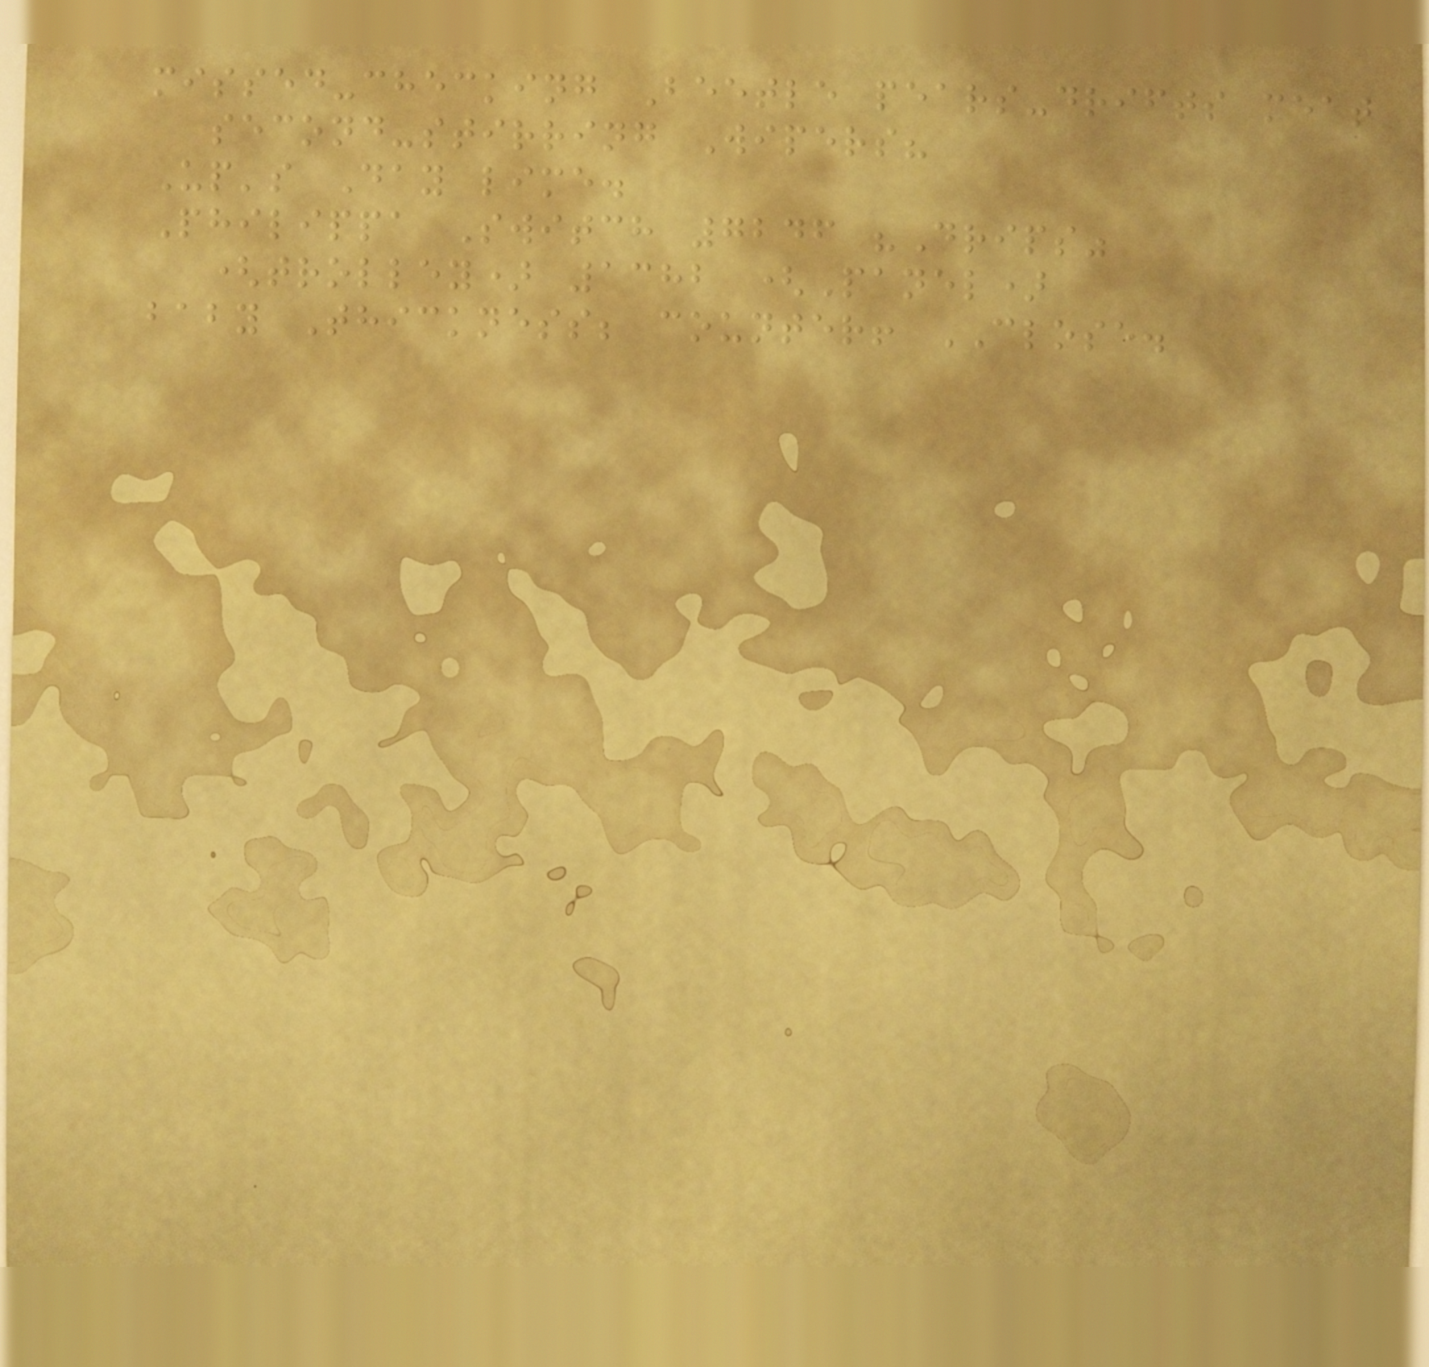missed-checking Beetle pears-drifts meat
second-stirring Wipers?
Up's Day lime.
Philippa Switch 7246 "Drips"
(trolley) 1382 (Panel)
baby Thickness; counter! CLOSE.
